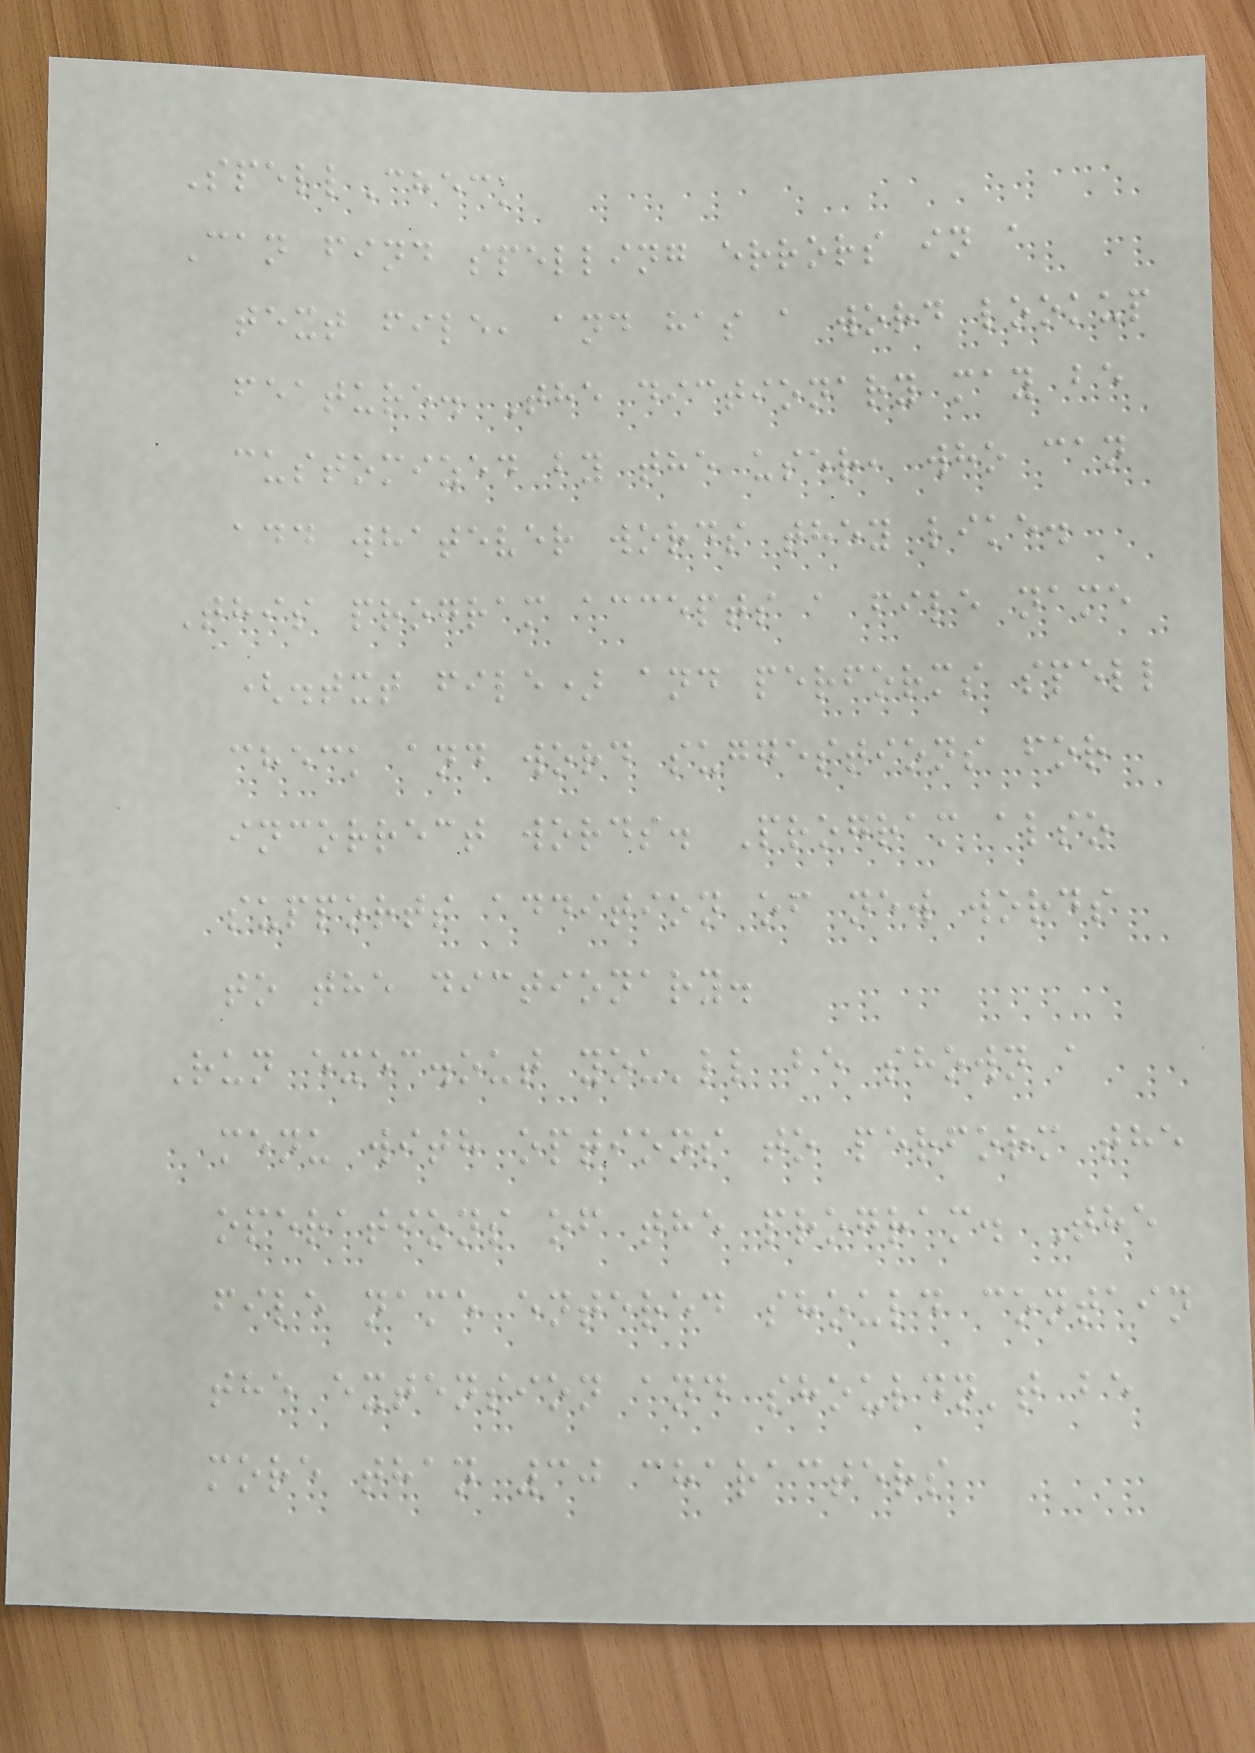SpellCheck
Can find spelling errors in a
text file, and has a word lookup
feature. The dictionary may be
customized by the user, who can
add whatever words they like.
This program accepts a file name
(.txt file) and performs spell
check and word suggestions for
incorrect words. Program also
supports addition of new words
to the dictionary.
Run exec.out you'll be shown a
menu with options to perform the
operations of the program. The
file name entered should contain
the extension and shouldn't be
more than 30 characters
